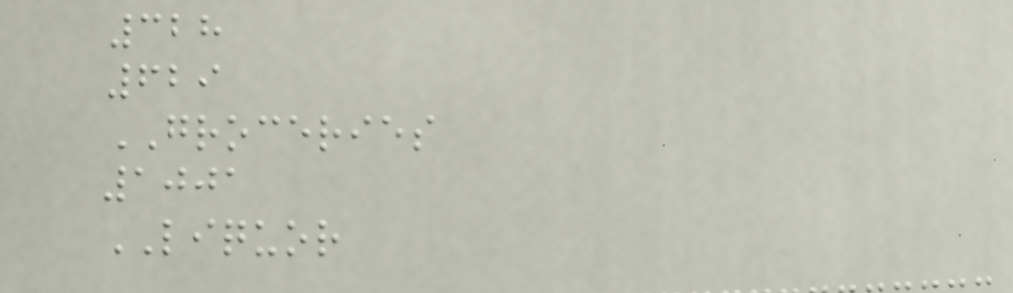328
629
GROCERIES
1001
LIQUOR
